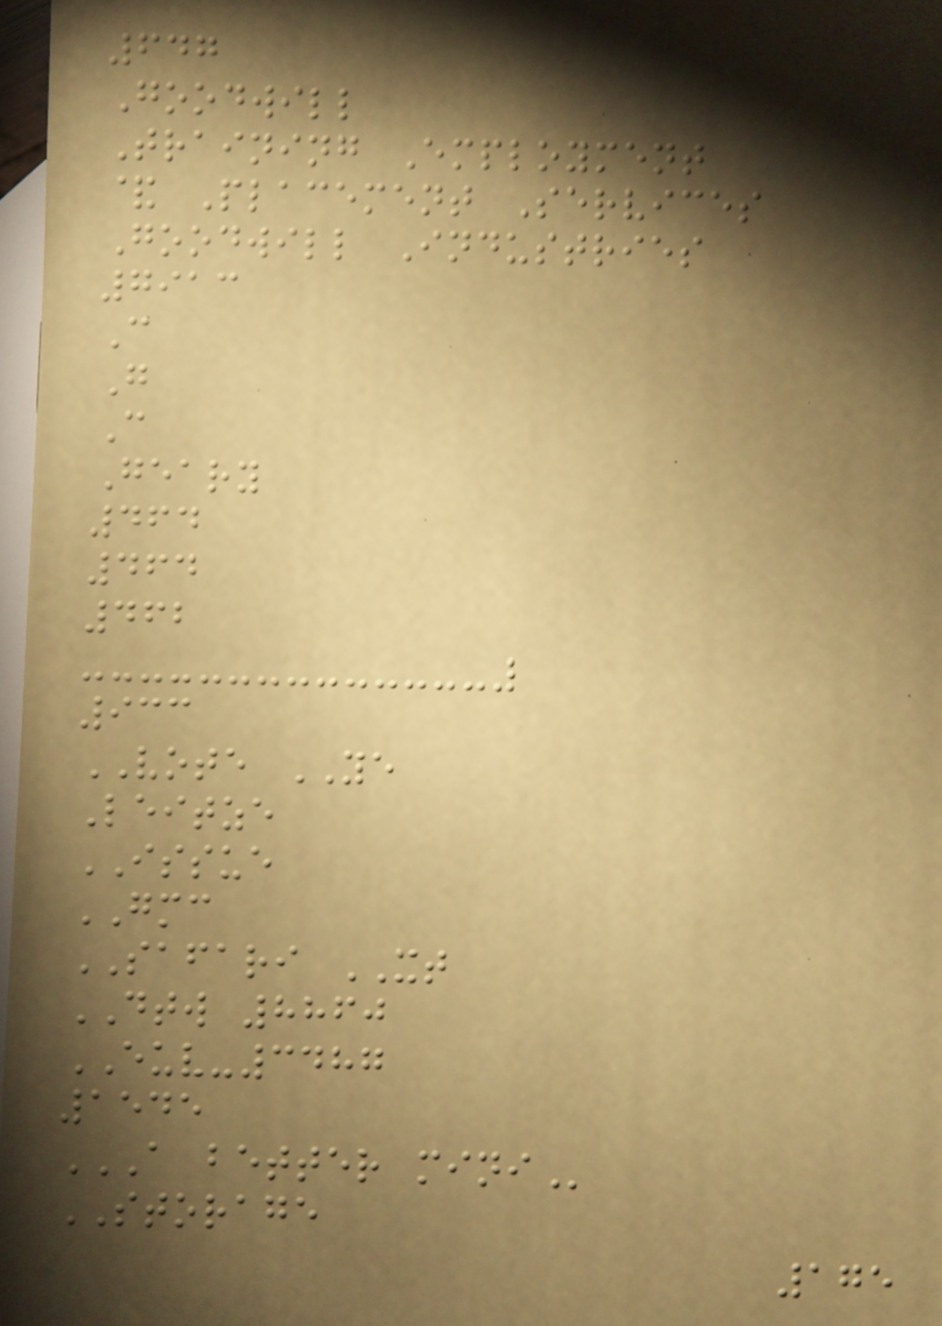647
Goodwill
Training Employment
& Placement Services
Goodwill Industries
7913
C
G
C
Geary
464
464
462
933
VOTE YE
Leitze
ISSUE
GMC
SAFARI XT
DTW 8860
EUV-3487
1545
A BETTER MINI
STORAGE
175
